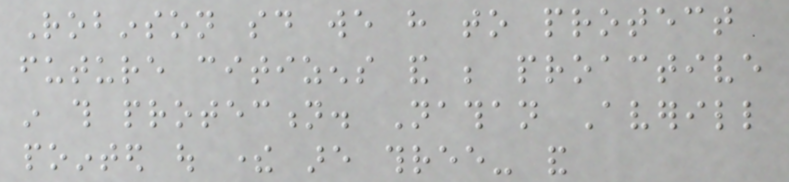Robinson said we have to protect
future citizens and be proactive
in this protection. Nathan Averill
pointed out there are three- and
